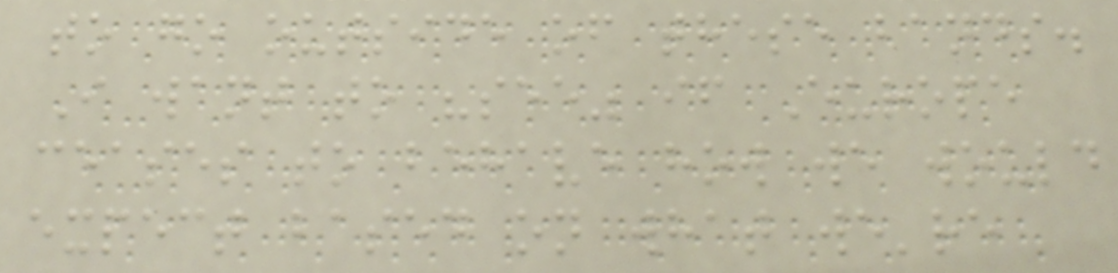to go outside of these bands.
I want to "see" if Europe
ceases to behave how we would
expect based on what we're
